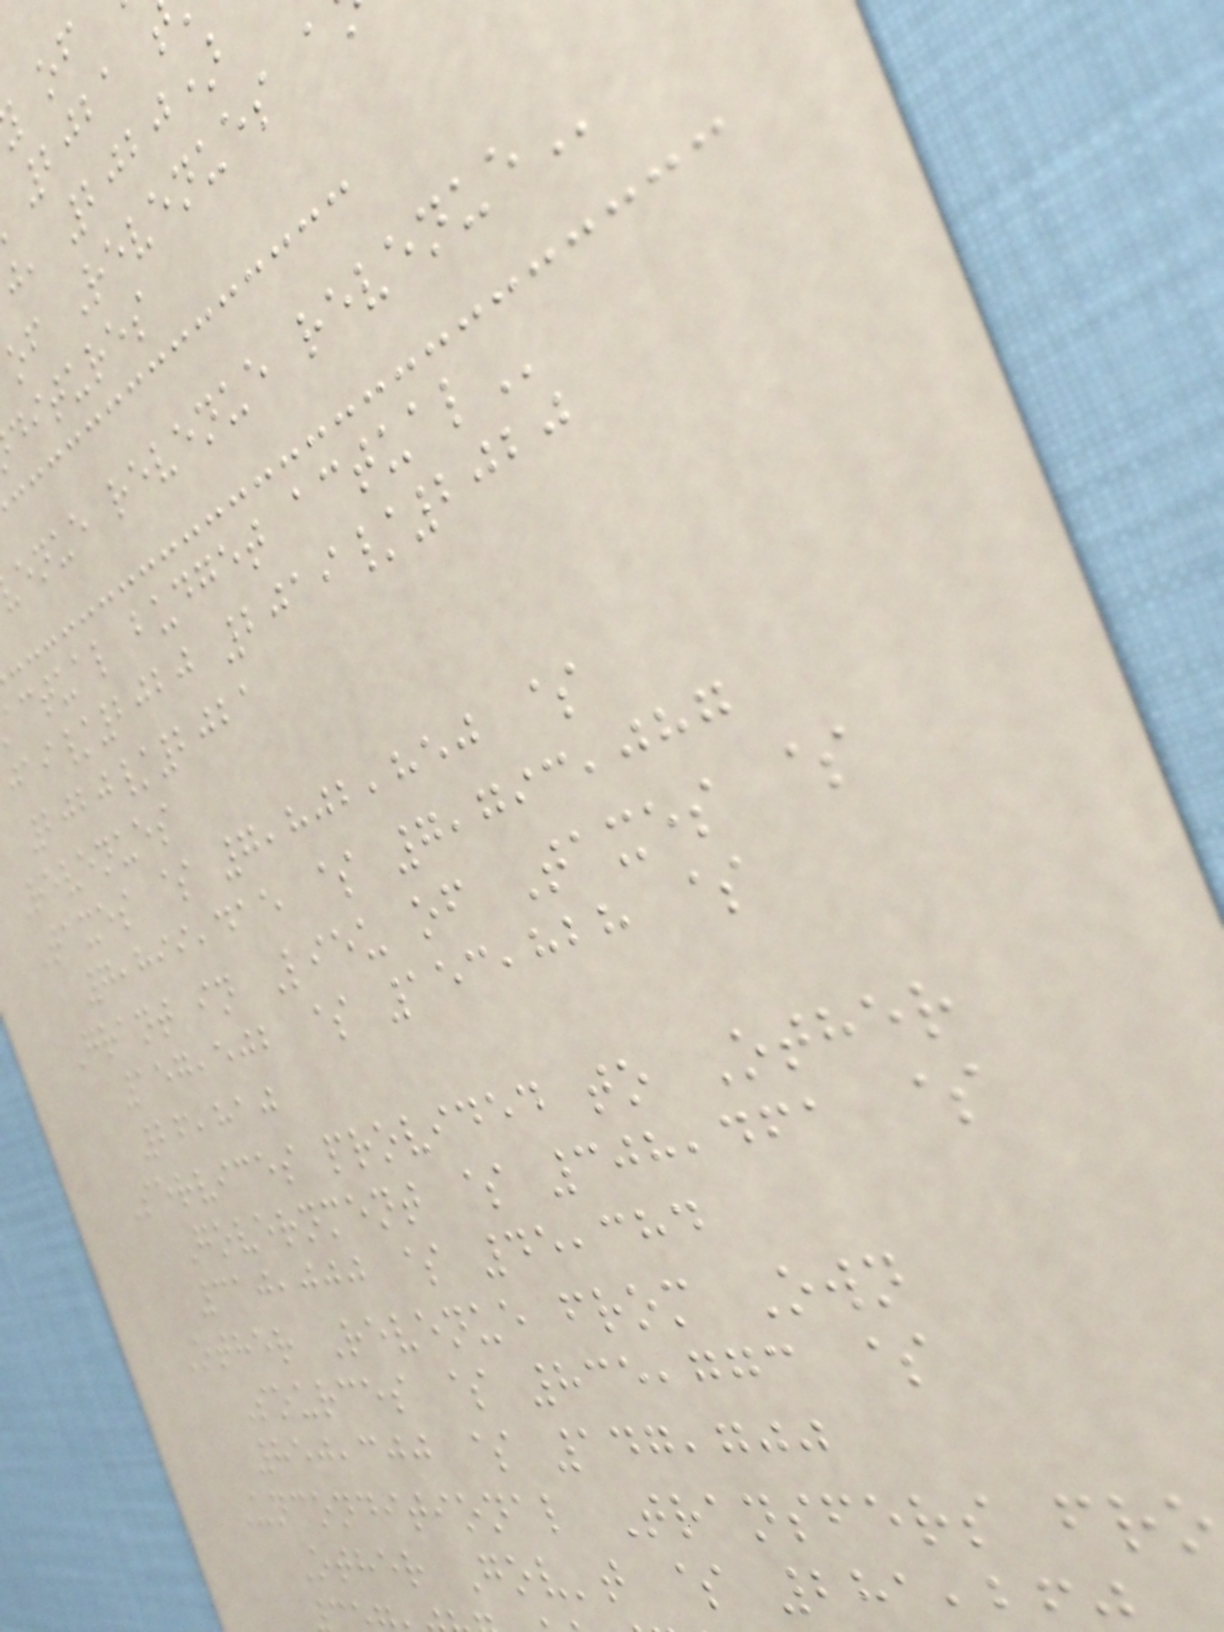j, 2020)
of Revenues a
ditures
enue revenue
actual budget
/2020 2019/2020
2020/2021
Revenues
Taxes $ 7,802,850 $
7,899,415 $ 7,793,087
Grant in Lieu of Taxes $
157,502 $ 153,828 $
26,810
Services provided to Other
Government $ 308,461 $
310,000 $ 45,384
Other Revenue from Own
Sources $ 835,773 $
850,300 $ 147,700
Unconditional Transfers fr
Other Gov't $ 281,
